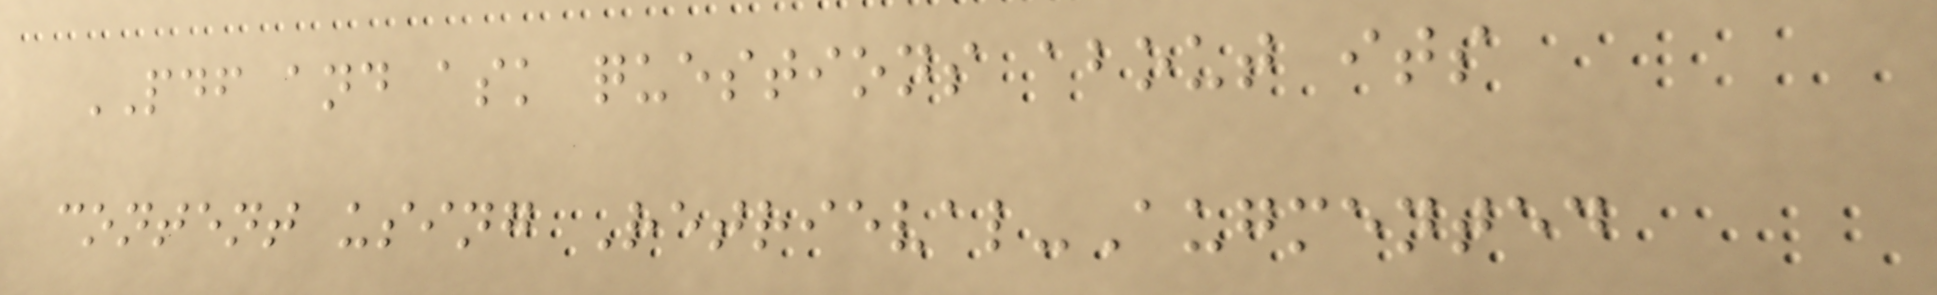PDF and ask questions about its
content using Retrieval-Augmented
